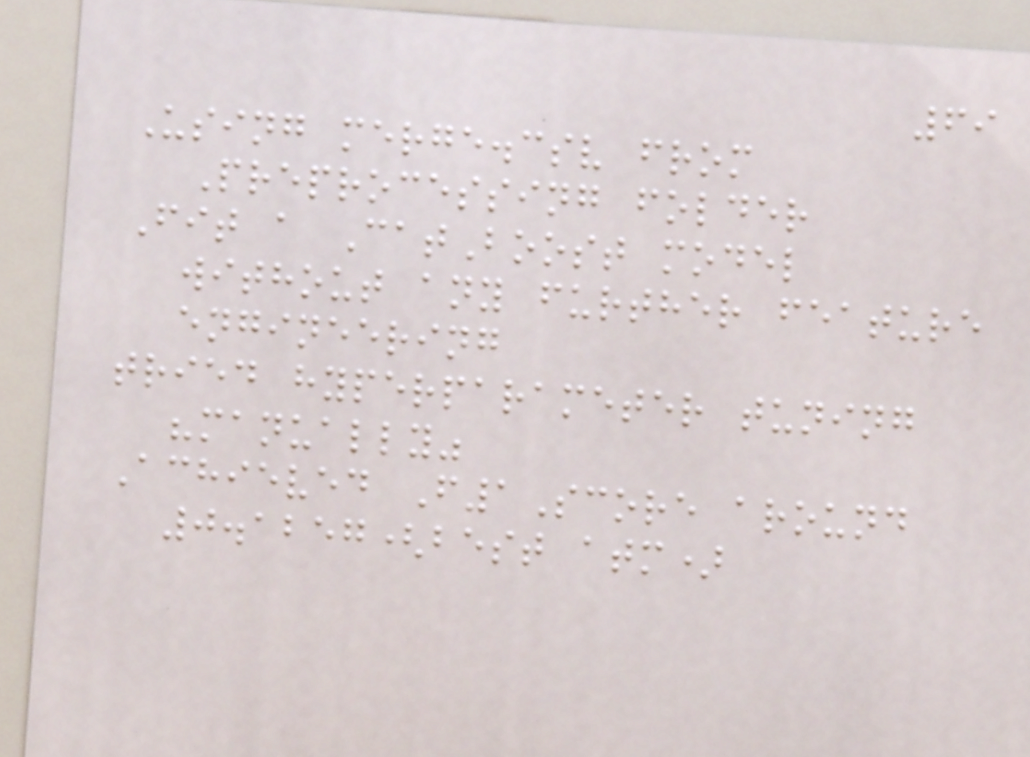69
Using merge.csv from
Preprocessing folder
Fit a CatBoost model
without any further feature
engineering
tried hyperparameter tuning
"manually"
Achieved F1Score around
0.1257(best atm)
